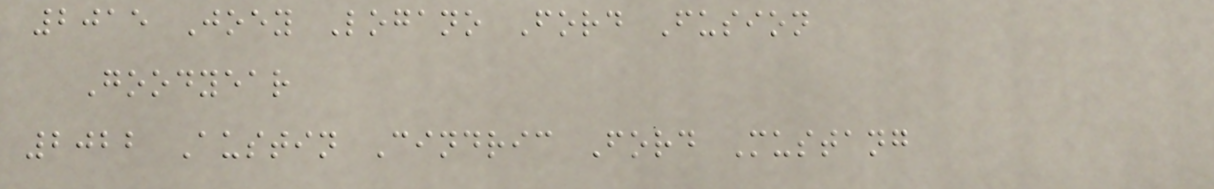2015 Joey Logano Ford Fusion
Goodyear
2022 Austin Cindric Ford Mustang
